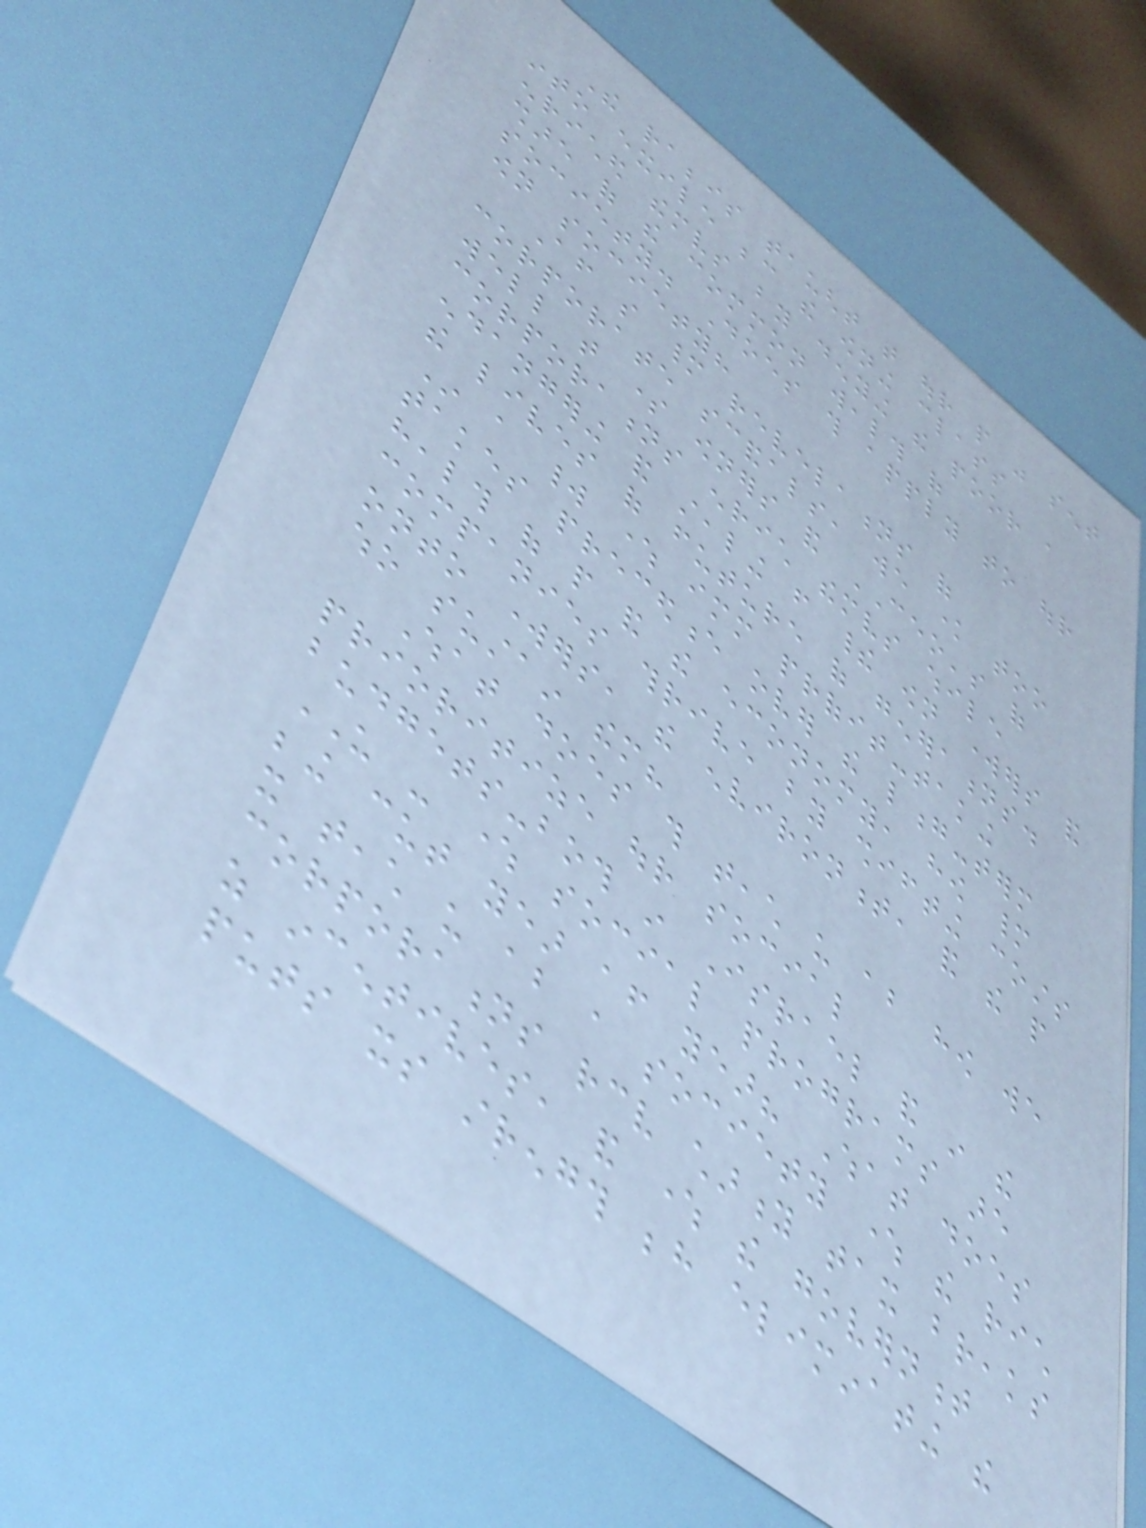The rabbis taught that our people was sent
into exile because the owning class
enriched themselves by denying the poor a
share of the common wealth of
society. Does this apply to our
own society?
After so many revelations of
corporate scandals, we know too
well that some owners and CEO's of
corporations enrich themselves while
endangering and stealing from their own workers and
the lives of future of generations.
In a world where immediate profit-taking
takes precedence over the long-term
health of people and the economy, how many
companies thrive by shifting costs
onto workers, the environment, and the people
who sustain them?
What does this teach us about how we
prioritize our social
budgets-both in Israel and in the
US - where social programs are
being cut year after year? What does
it teach us about a society where the rich
corporations receive charity tax breaks
as incentives, and where the government
puts its strength behind eliminating the
